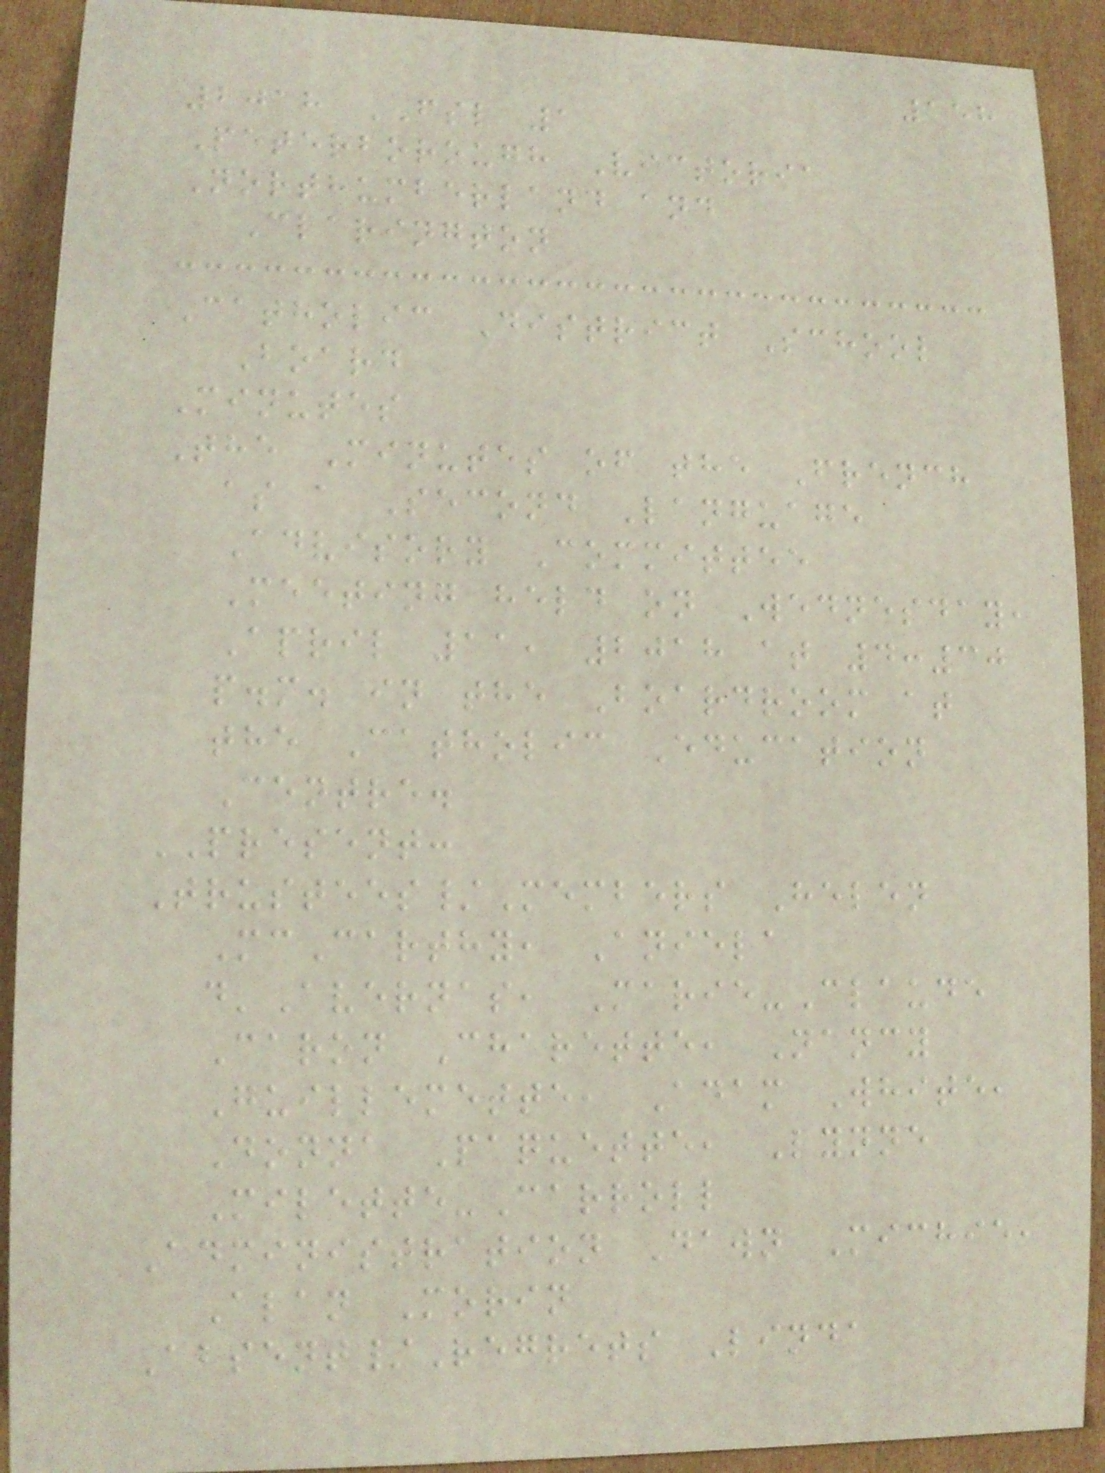158
2018 FSL 1
Peterborough Victoria
Northumberland and
Clarington
Catholic District School
Board
Minutes
The Minutes of the French
as a Second Language
Advisory Committee
Meeting held on Wednesday,
April 11, 2018 at 4:30
p.m. in the Boardroom at
the Catholic Education
Centre.
PRESENT:
Trustees/Members Helen
McCarthy, Aniela
d'Avernas, Marie-Claude
Caron Charette, Nancy
Guillemette, Adam White,
Donna Paquette, Lynne
Milette-Carroll
Administration Dawn Michie,
Alan Morin
Absent/Regrets Linda
